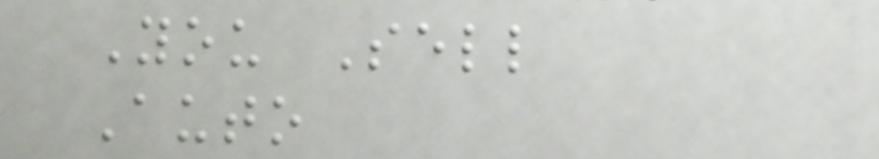You Sell
Auto
